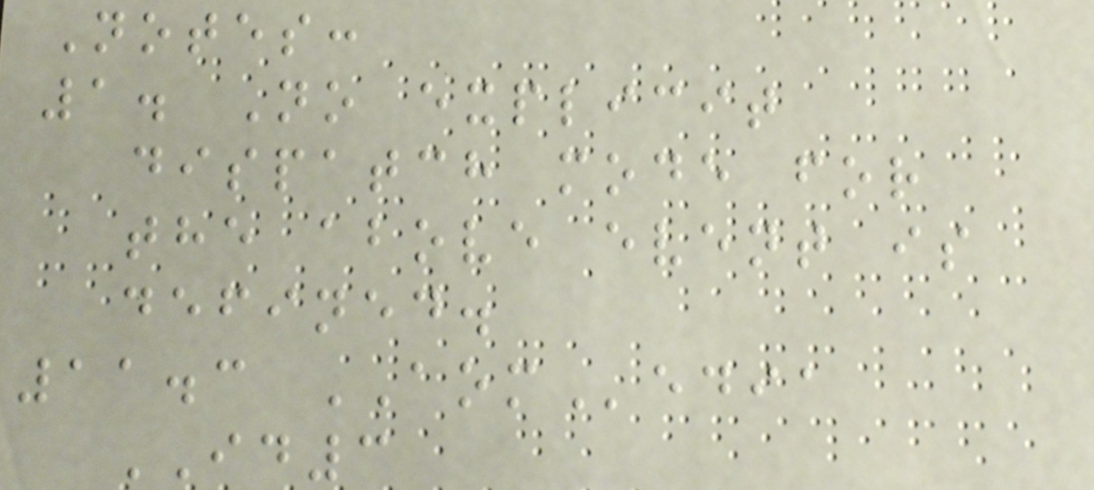Notes:
1. No explicit
dispatch mode for
the above event is
defined.
11.3 AOMedia
ID3
